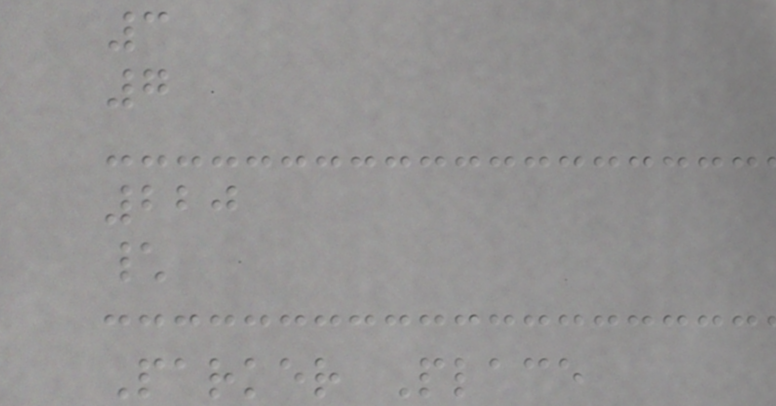3
7
220
\
Parker Place
